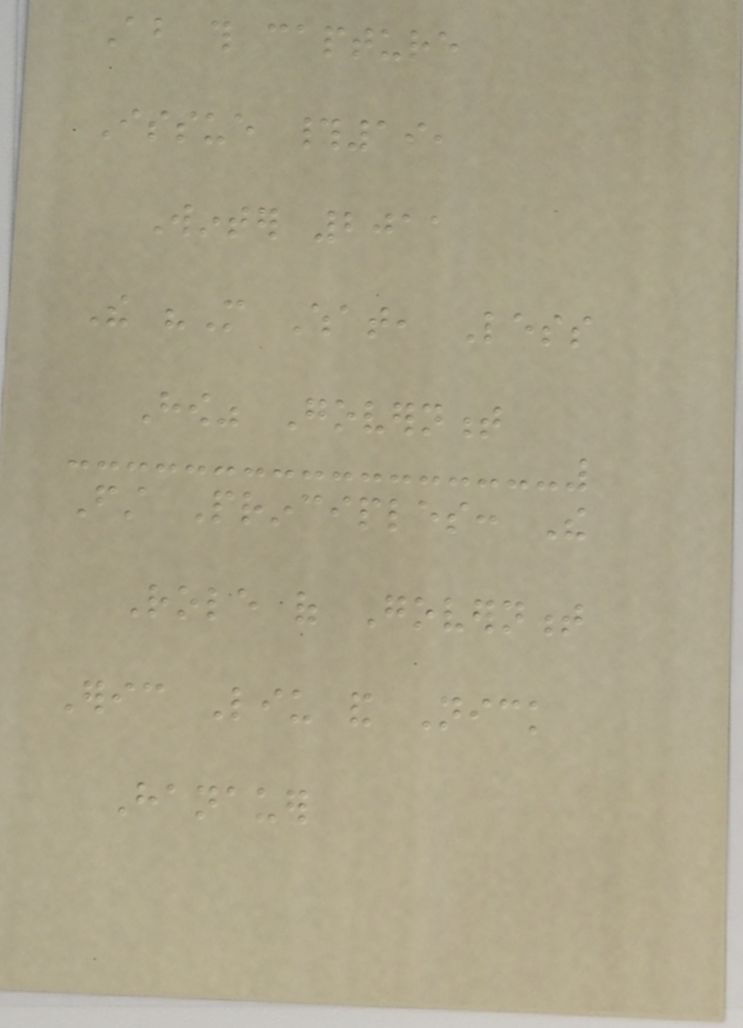About this capture
Issue #19,
Winter 2011
The "More What, Less
How" Government
First Principles: The
Role of Government
Eric Liu and Nick
Hanauer
